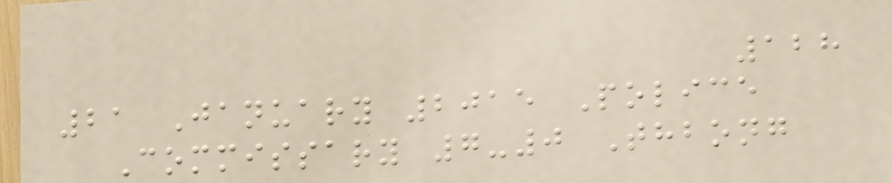128
21 January 2015 Police
Commissary 7-0 Thbong
